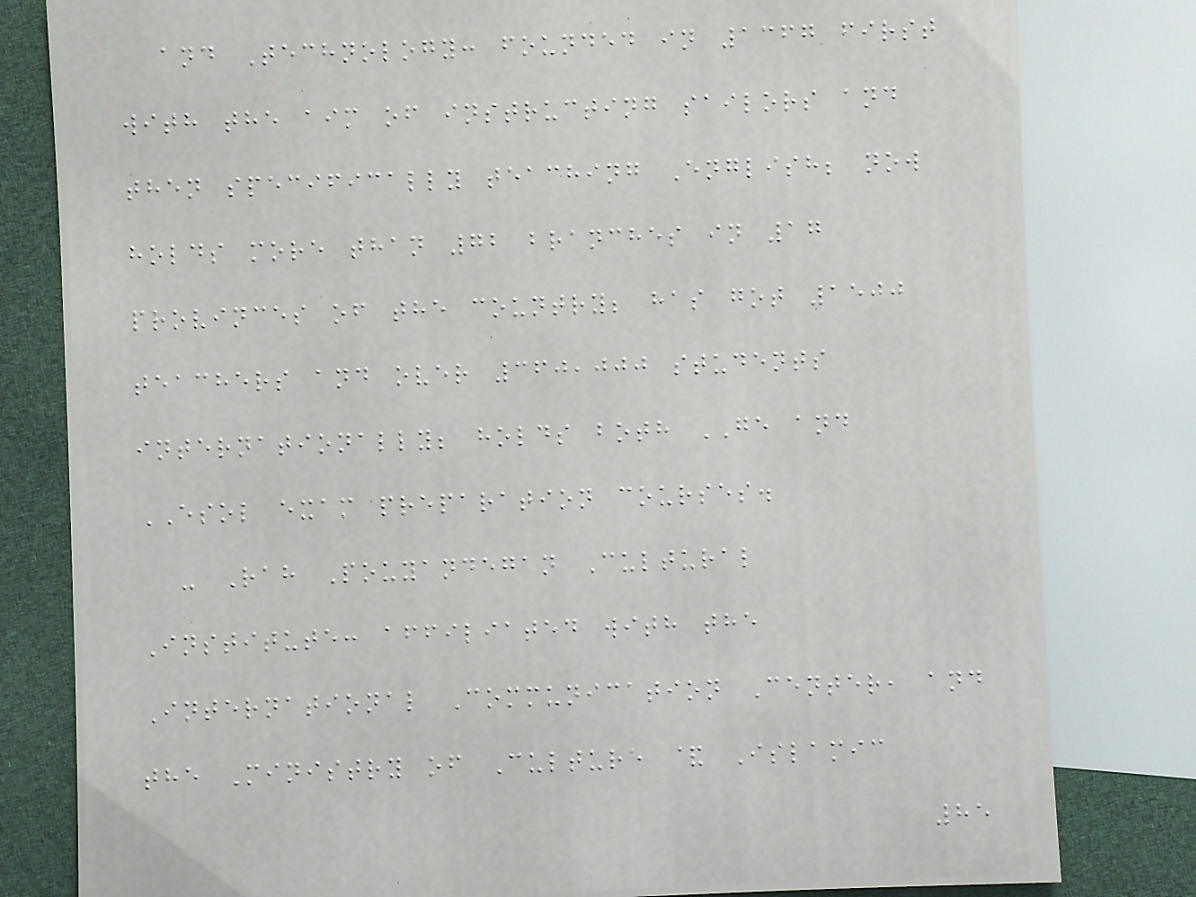and Technology: founded in 1367 first
with the aim of instructing sailors and
then specifically teaching English; now
holds more than 72 branches in 17
provinces of the country; has got 1500
teachers and over 360,000 students
internationally; holds both GE and
ESOL exam preparation courses.
- Rah Pouyandegan Cultural
Institute: affiliated with the
International Communication Center, and
the Ministry of Culture & Islamic
85
